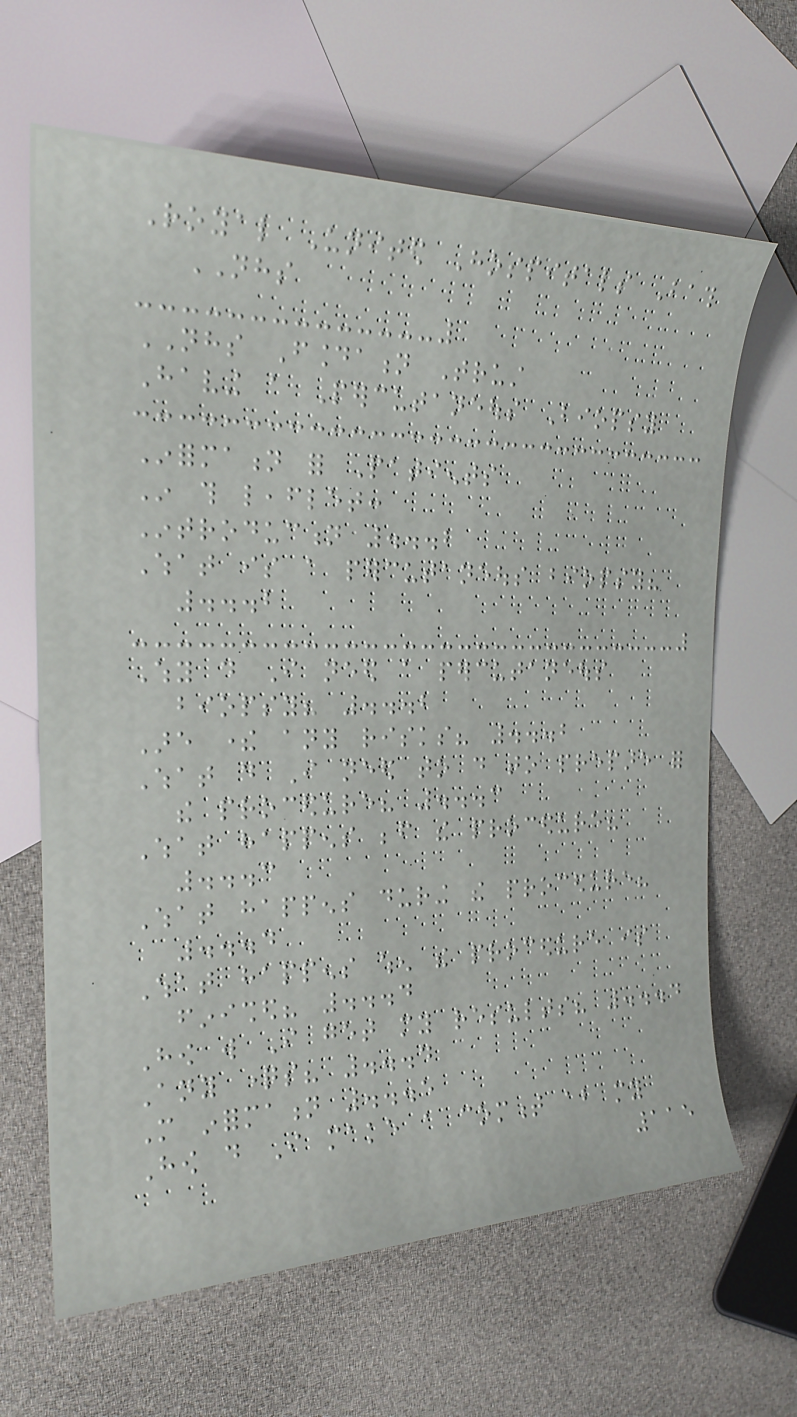Royal United Hospitals Bath
NHS
NHS Foundation Trust
Having a Percutaneous Biopsy
Information for Patients
In this leaflet:
Introduction ...2
What is a percutaneous biopsy?
...2
Why do I need a percutaneous
biopsy? ...2
Are there any risks? ...2
What do I need to do to prepare for
the procedure? ...3
What happens before the procedure?
...3
What happens during the procedure?
...4
What happens when the procedure is
finished? ...4
How will I get my results? ...4
Any questions? ...4
More information ...5
How do I make a comment about my
115
